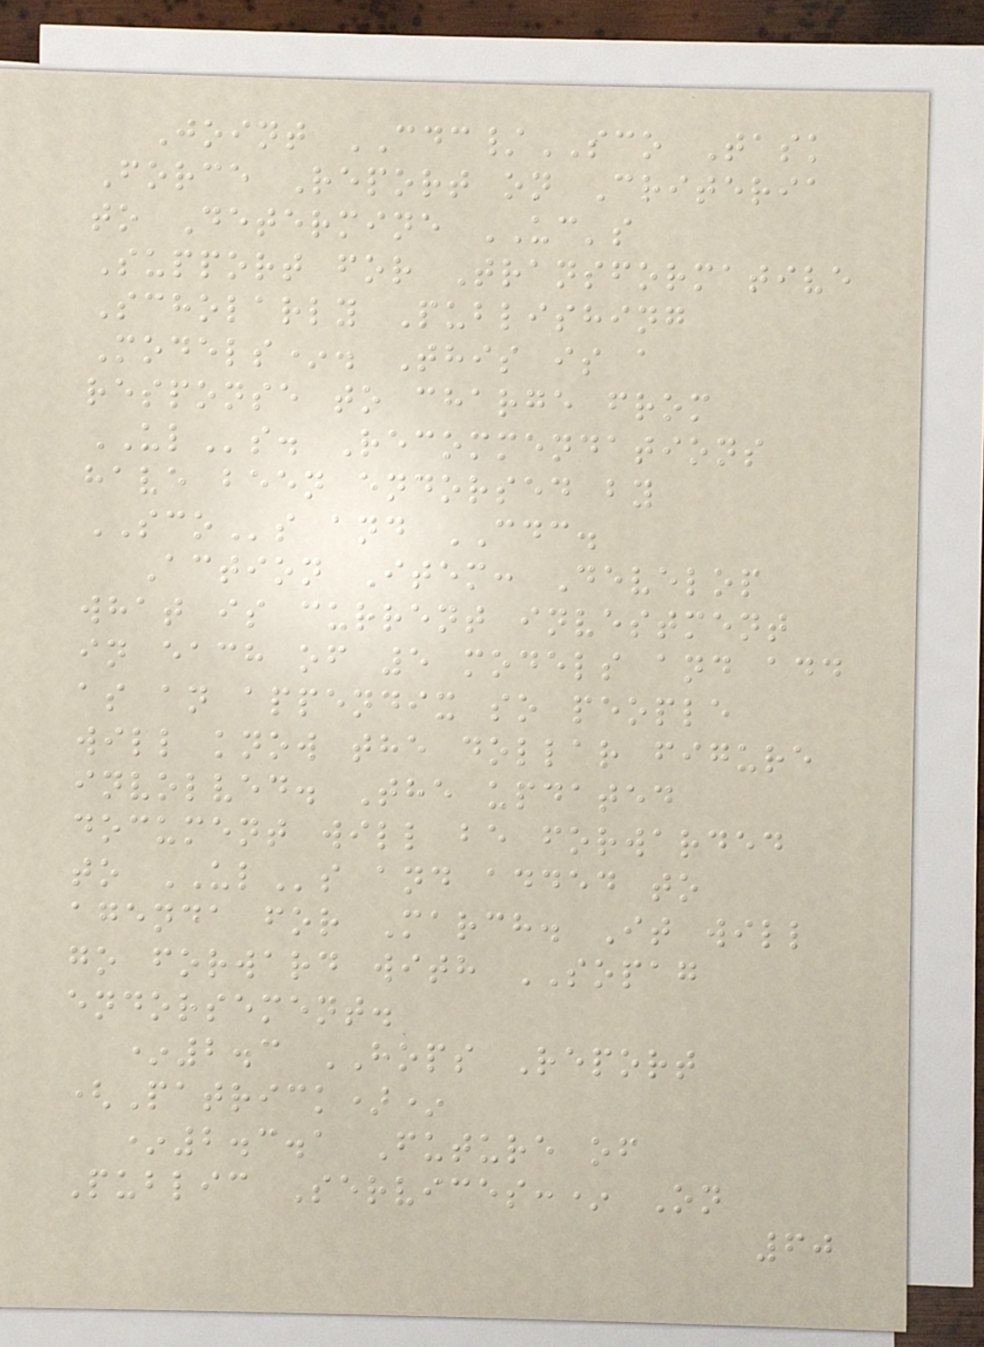Joint CDC/SCO Task
Force Report on Criteria
to Determine UC's
Support for Transformative
Scholarly Publishing
Models*. This is a
response to charge from
ULs. Recommendations
have been endorsed by
SCOs and CDC.
Action Item: Develop
what is current investment
in each of 5 models and add
as an appendix so people
will know the dollar figure
involved. The updated
document will be forwarded
to ULs and added to
agenda for March. It will
go forward with SOPAG
endorsement.
*2.3 HOPS Report
(Patrick)*
*2.3.1 Future of
Public Services:* On
60
